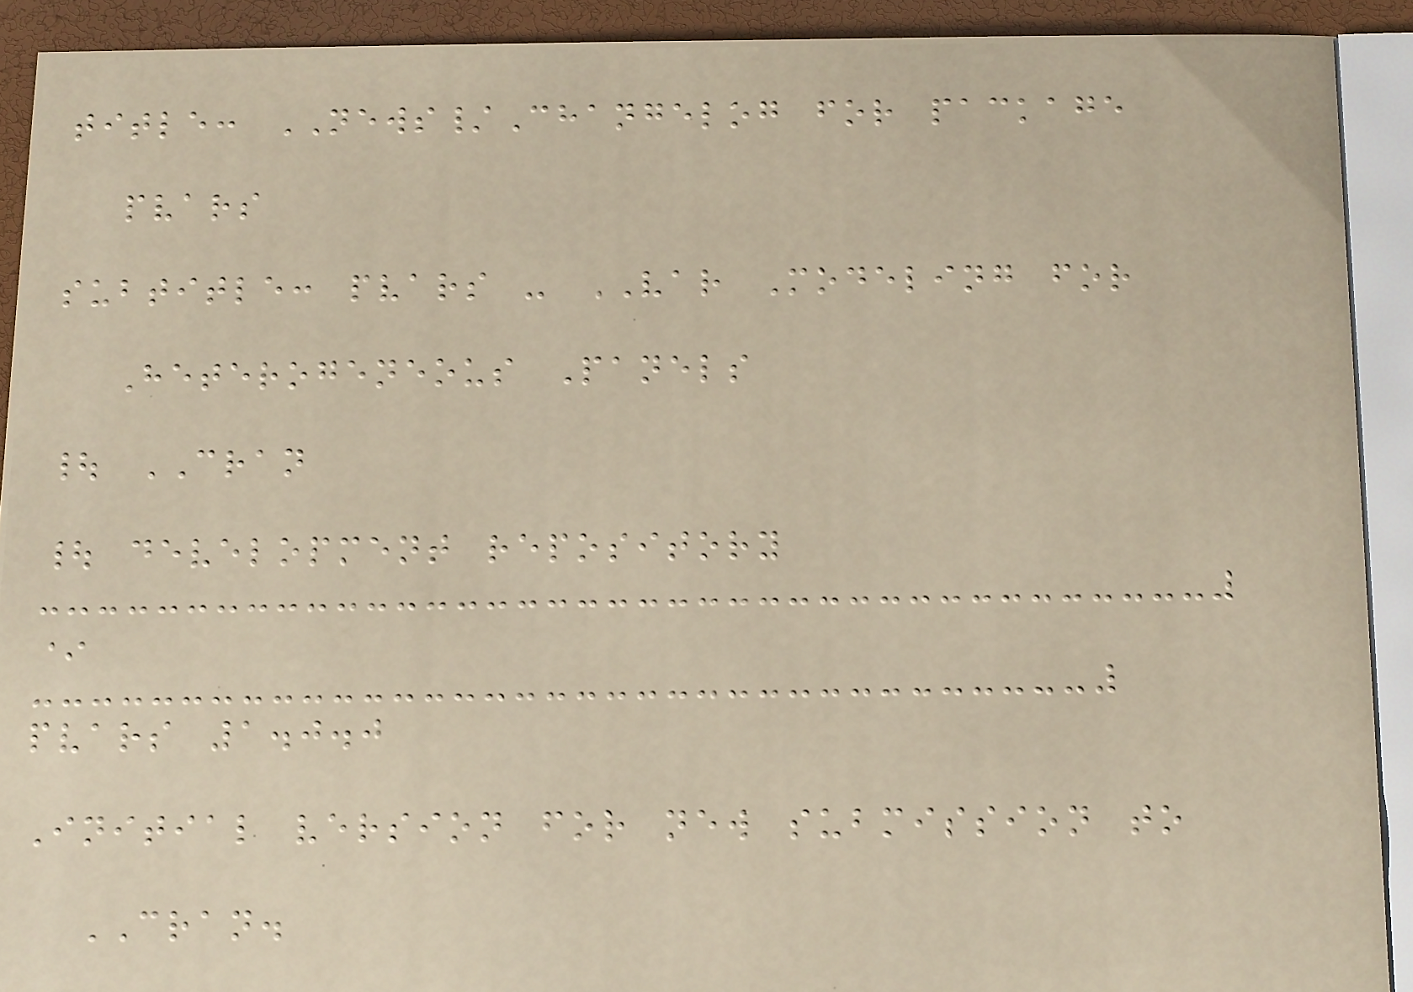title: NEWS/Changelog for package
pvars
subtitle: pvars - VAR Modeling for
Heterogeneous Panels
| CRAN
| development repository
*
pvars 1.0.0
Initial version for new submission to
CRAN.
